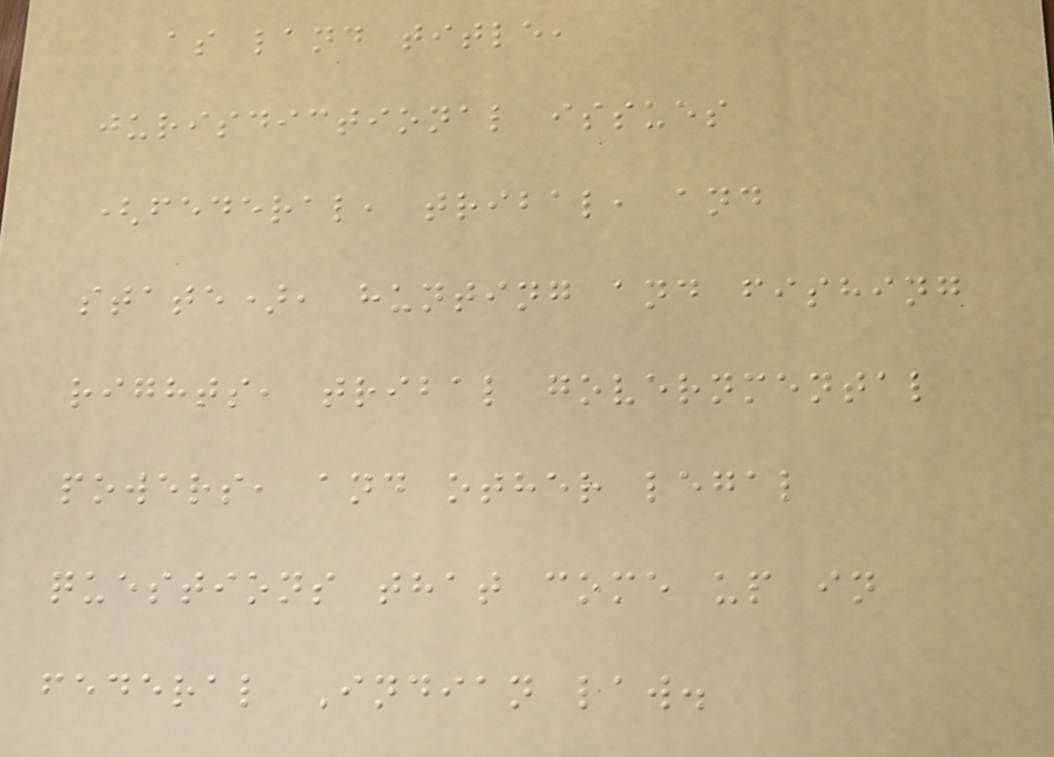as land title,
jurisdictional issues
(federal, tribal, and
state), hunting and fishing
rights, tribal governmental
powers, and other legal
questions that come up in
federal Indian law.
